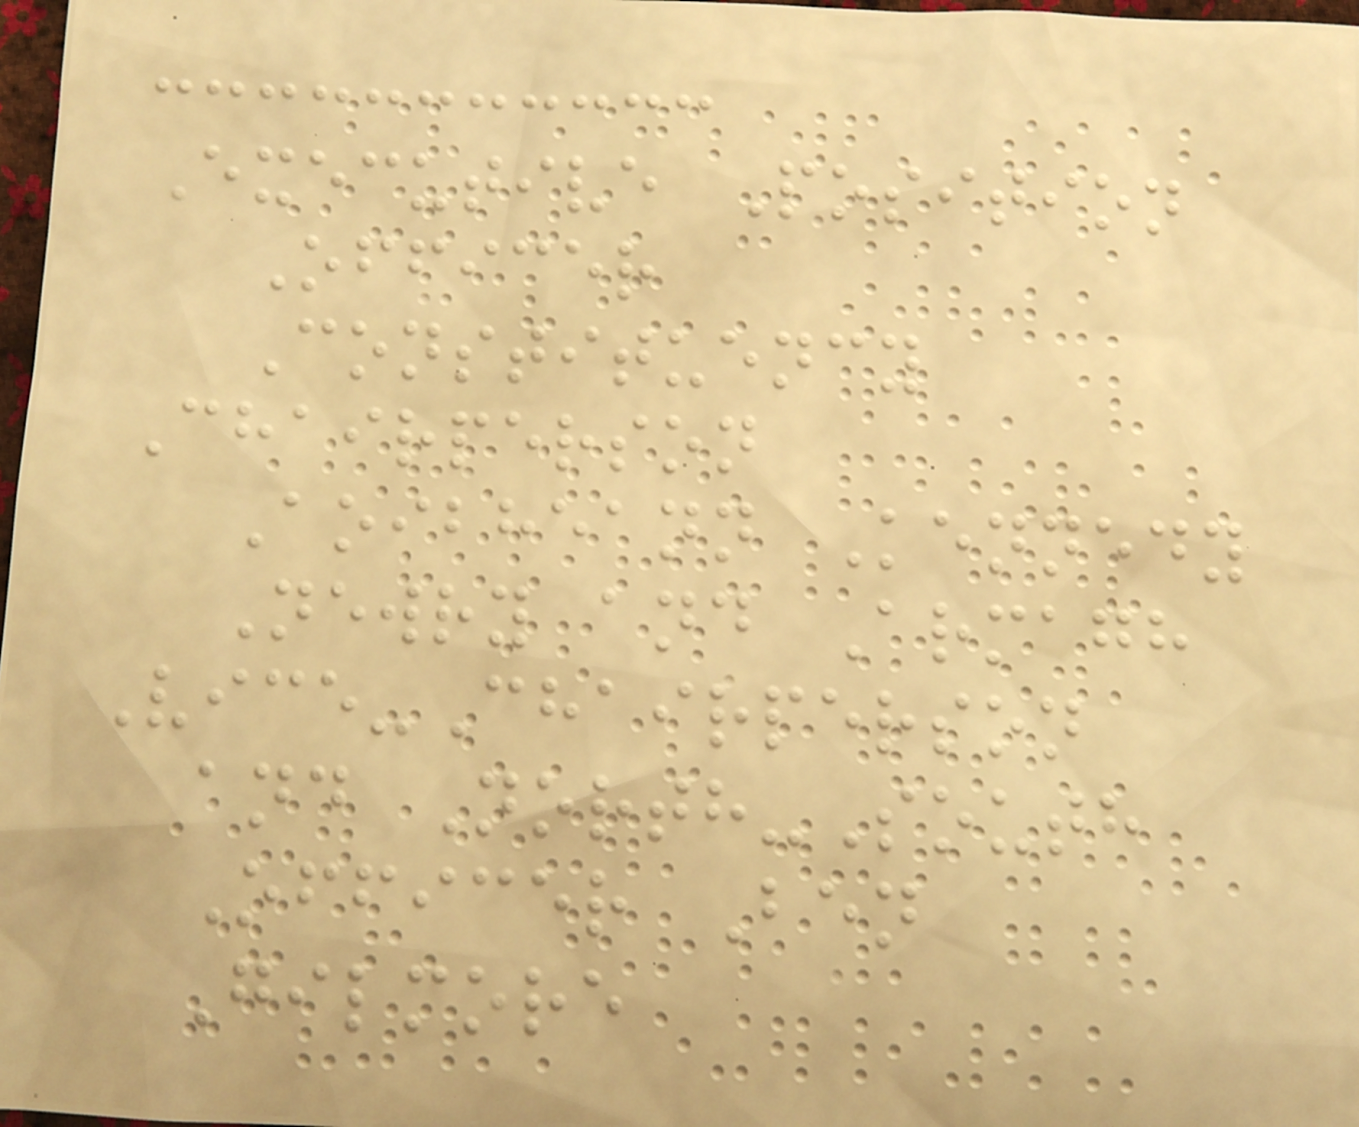Executive Position
Officer
Constituency
Chairperson
Aoibheann Kennedy
Newry and Armagh
Vice-Chairperson
and North-South
Officer Ben
Gilmore
